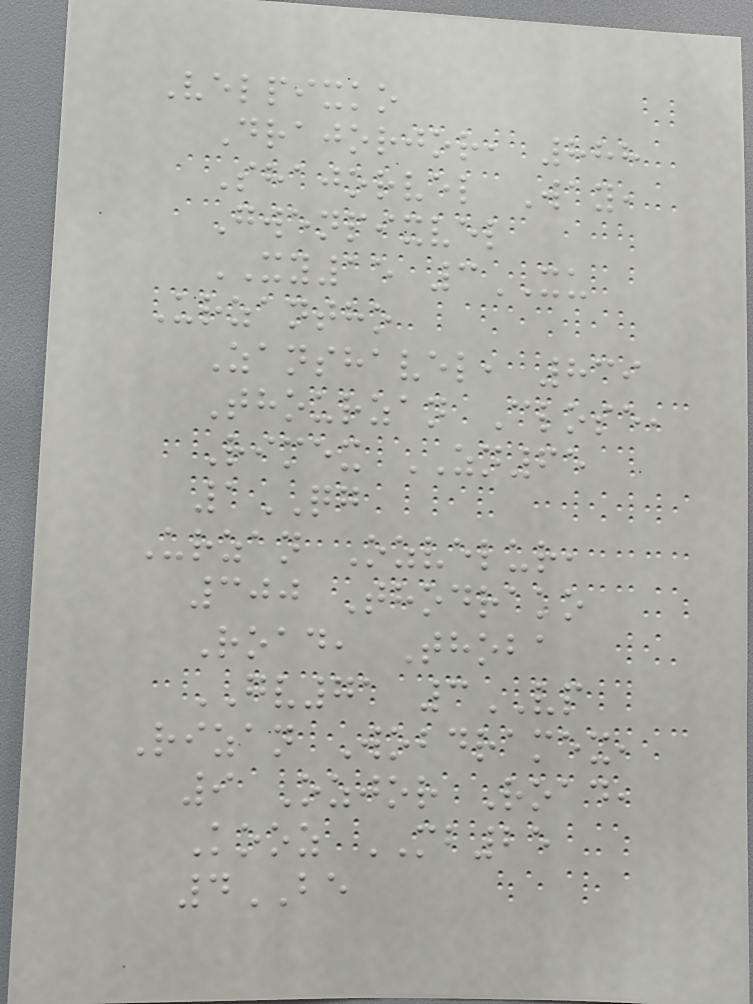Velpixko
Drajorjor, 888
Shajorvel Way,
Gwenpixvel
XY15 3XU
Urzantho
Zanshavel, 839
Thourzan Close,
Rimex ZN65
1QG
Urzan Ozvelur,
300 Thodrako
Road, Thoba
GV71 3VP
Rizan Wobdramex,
9 Ozjor Road,
Kooz MB25
4BE
